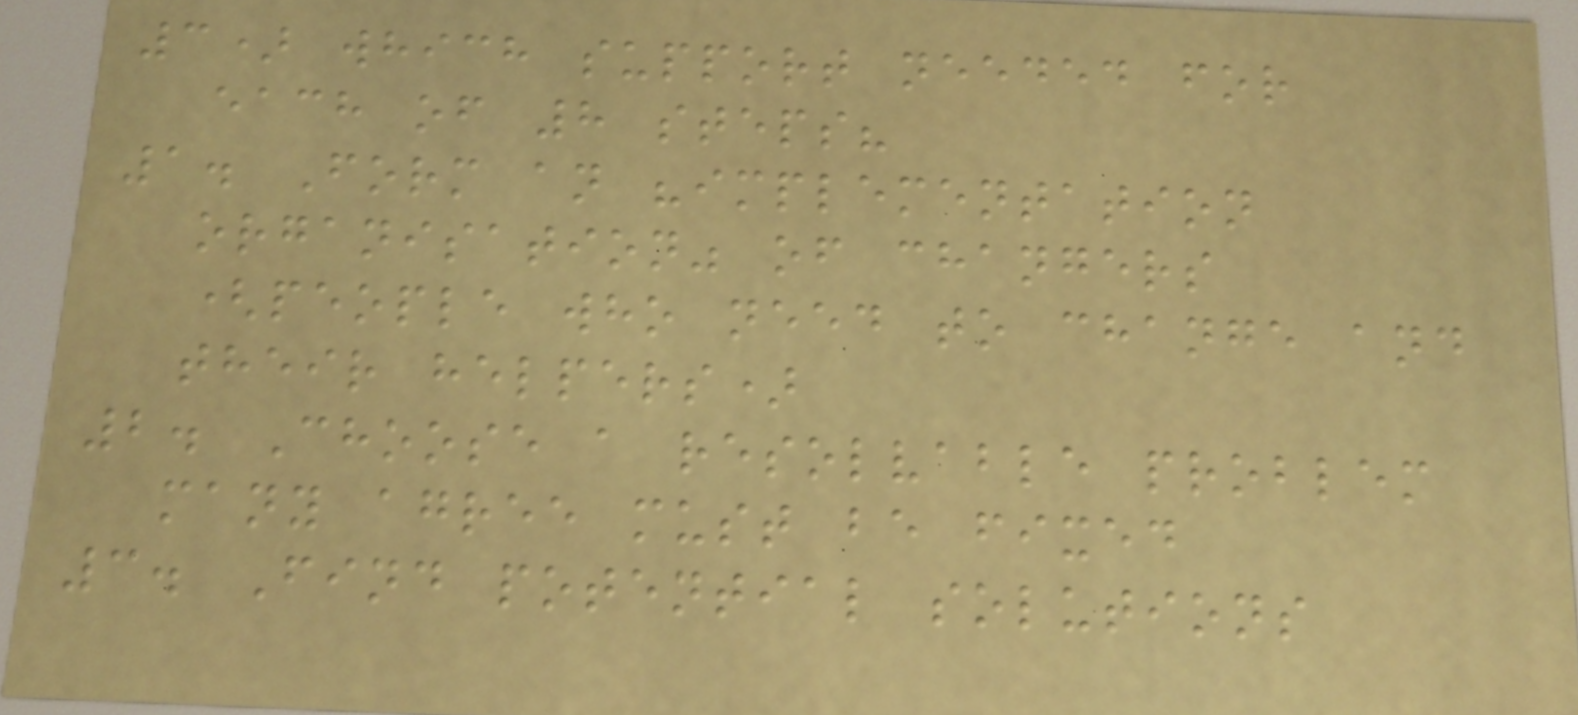3) which support needed for
each of 8 steps?
1. Form an "implementation
organisation" of changers
(people who need to change and
their helpers)
2. Choose a resolvable problem
many agree must be fixed
3. Find potential solutions
